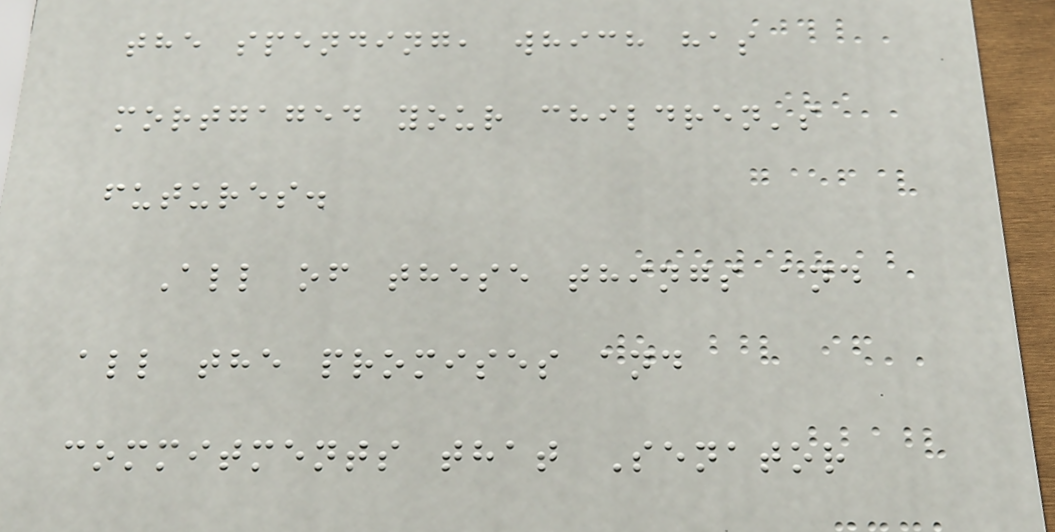the spending, which has
mortgaged your children's
futures.
All of these things and
all the promises and
commitments that Senator
